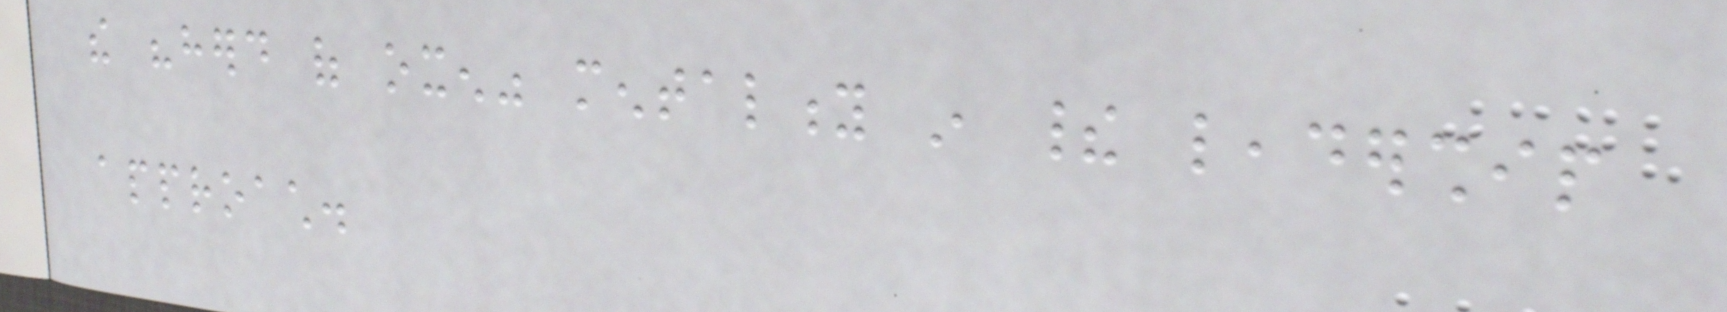the "herd of oxen" mentality in their leadership
approach.
